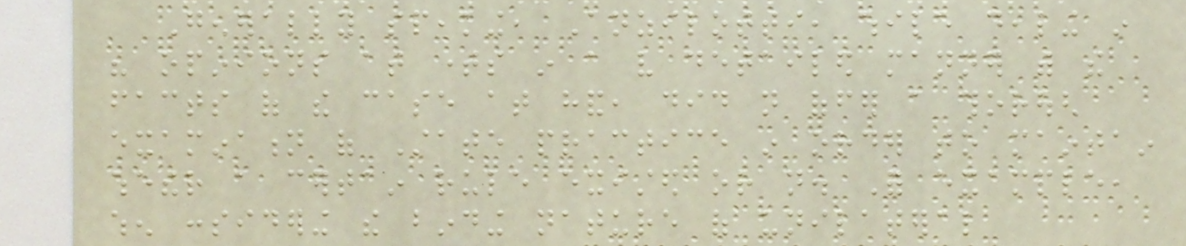Generally speaking, Anzilotti, while dealing in
his opinions at times in a very detailed manner with the
facts of the case at hand, did not offer a thorough
examination of State practice in order to maintain
whether a certain rule existed or not. For example,
when considering the binding nature of unilateral
